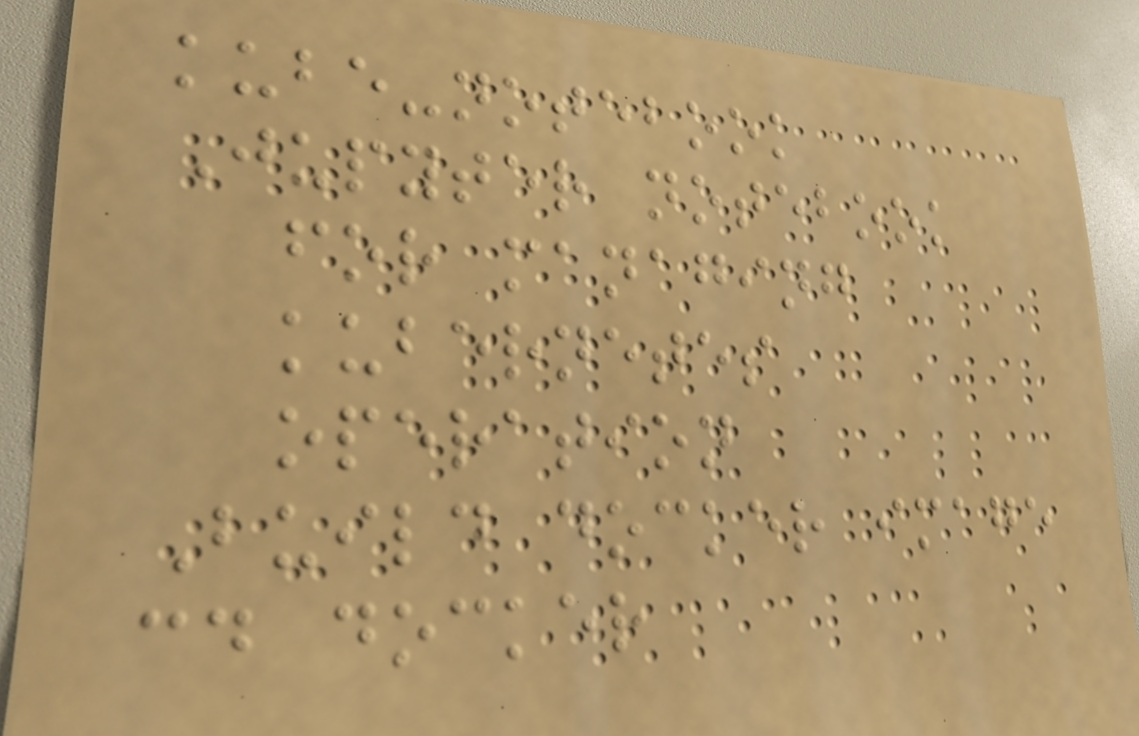kube-notebook
Jupyter notebook
for managing
kubernetes
operation
Build docker image
cd docker
